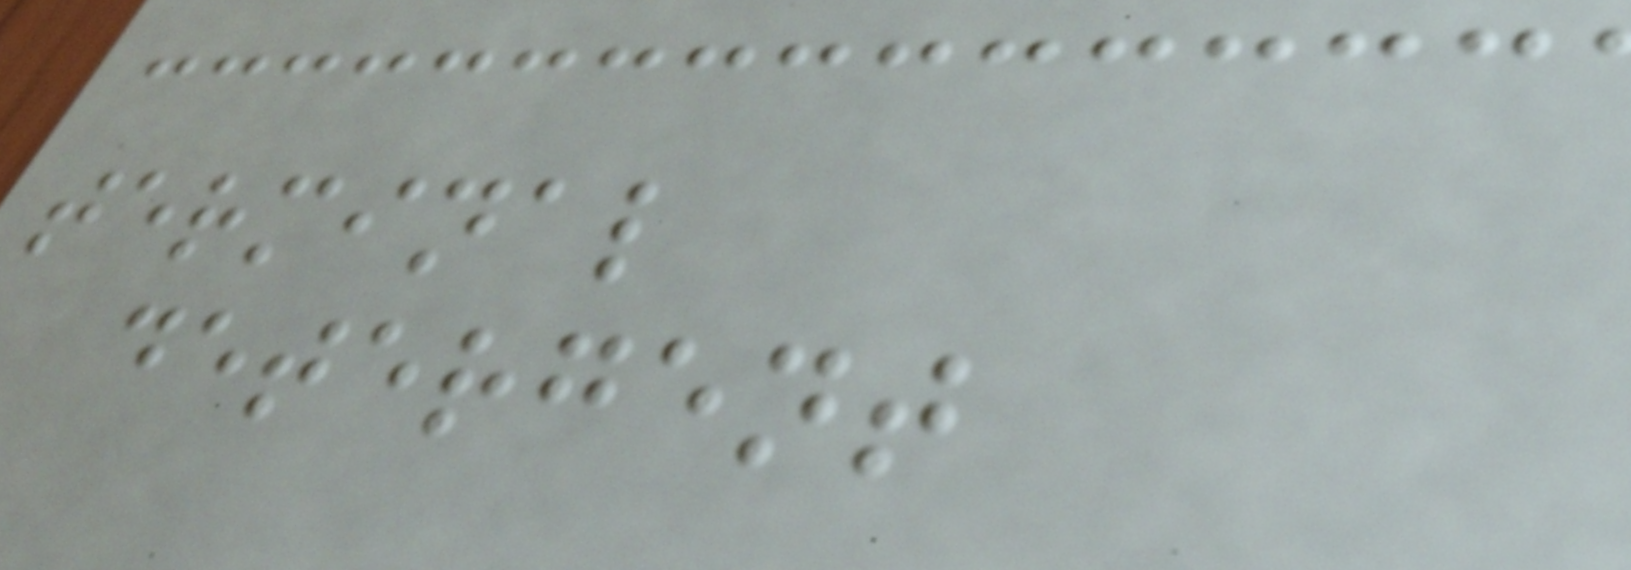terminal
detergent
